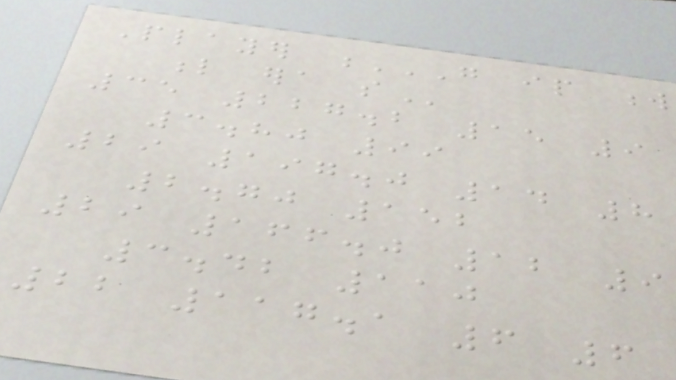Player G IP W
L ERA SO
35 227.2 15 9
3.80 99
29 197.0 14 8
2.70 152
29 166.0 12 9
3.42 110
22 117.1 6 6
